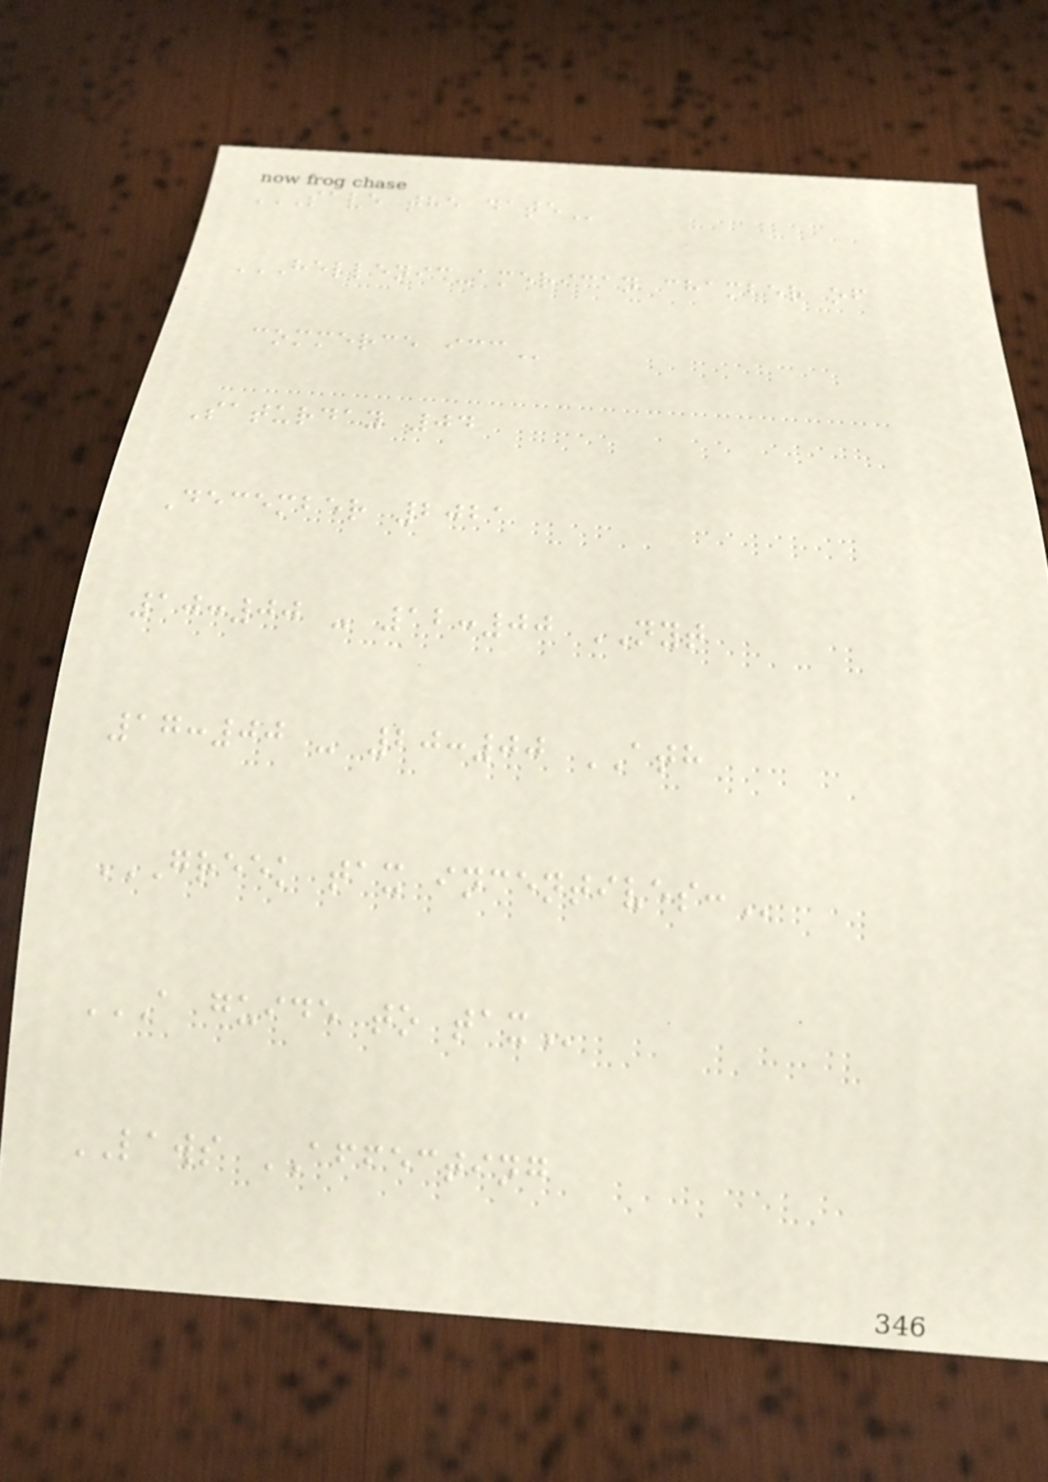SAVE THE DATE
HELLENIC-AMERICAN CHAMBER OF
COMMERCE ICC
Saturday 04
December 2021
10:00 - 12:00 NYT
17:00 - 20:00 ATH
GREEK TAX INCENTIVES:
A GUIDE TO TAX
LAWS AFFECTING
